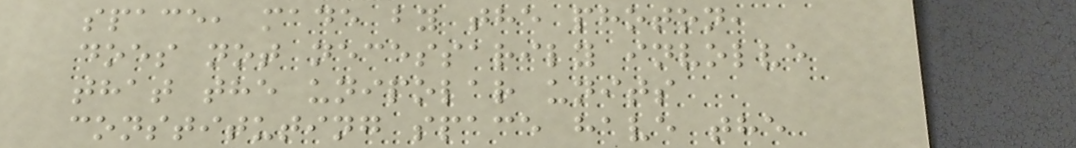space, made by the photon,
does not necessarily involve
that the unipolar units
constituting space have the
